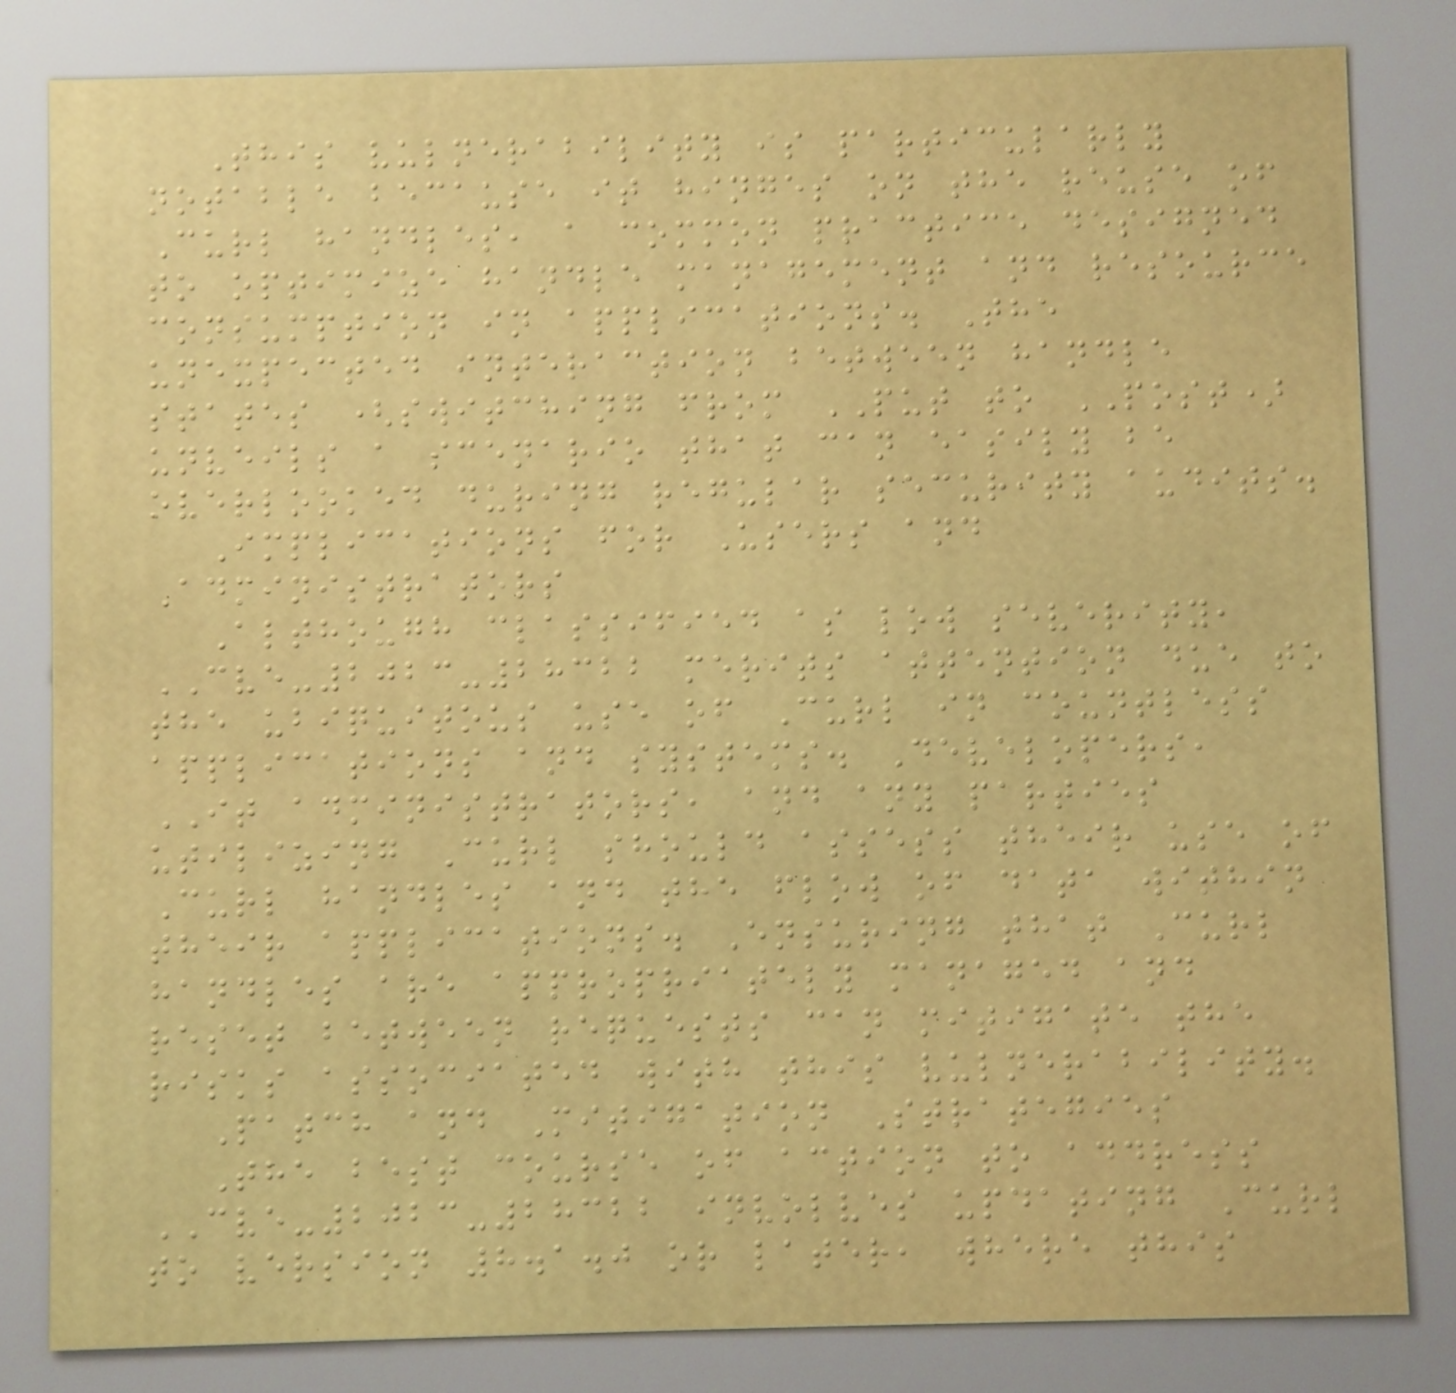This vulnerability is particularly
notable because it hinges on the reuse of
Curl handles, a common practice designed
to optimize handle management and resource
consumption in applications. The
unexpected interaction between handle
states (switching from PUT to POST)
unveils a scenario that can easily be
overlooked during regular security audits.
Implications for Users and
Administrators
Although classified as low severity,
CVE-2023-28322 merits attention due to
the ubiquitous use of Curl in countless
applications and systems. Developers,
IT administrators, and any parties
utilizing Curl should assess their use of
Curl handles and the flow of data within
their applications. Ensuring that Curl
handles are appropriately managed and
reset between requests can mitigate the
risks associated with this vulnerability.
Patch and Mitigation Strategies
The best course of action to address
CVE-2023-28322 involves updating Curl
to version 8.1.0 or later, where this
